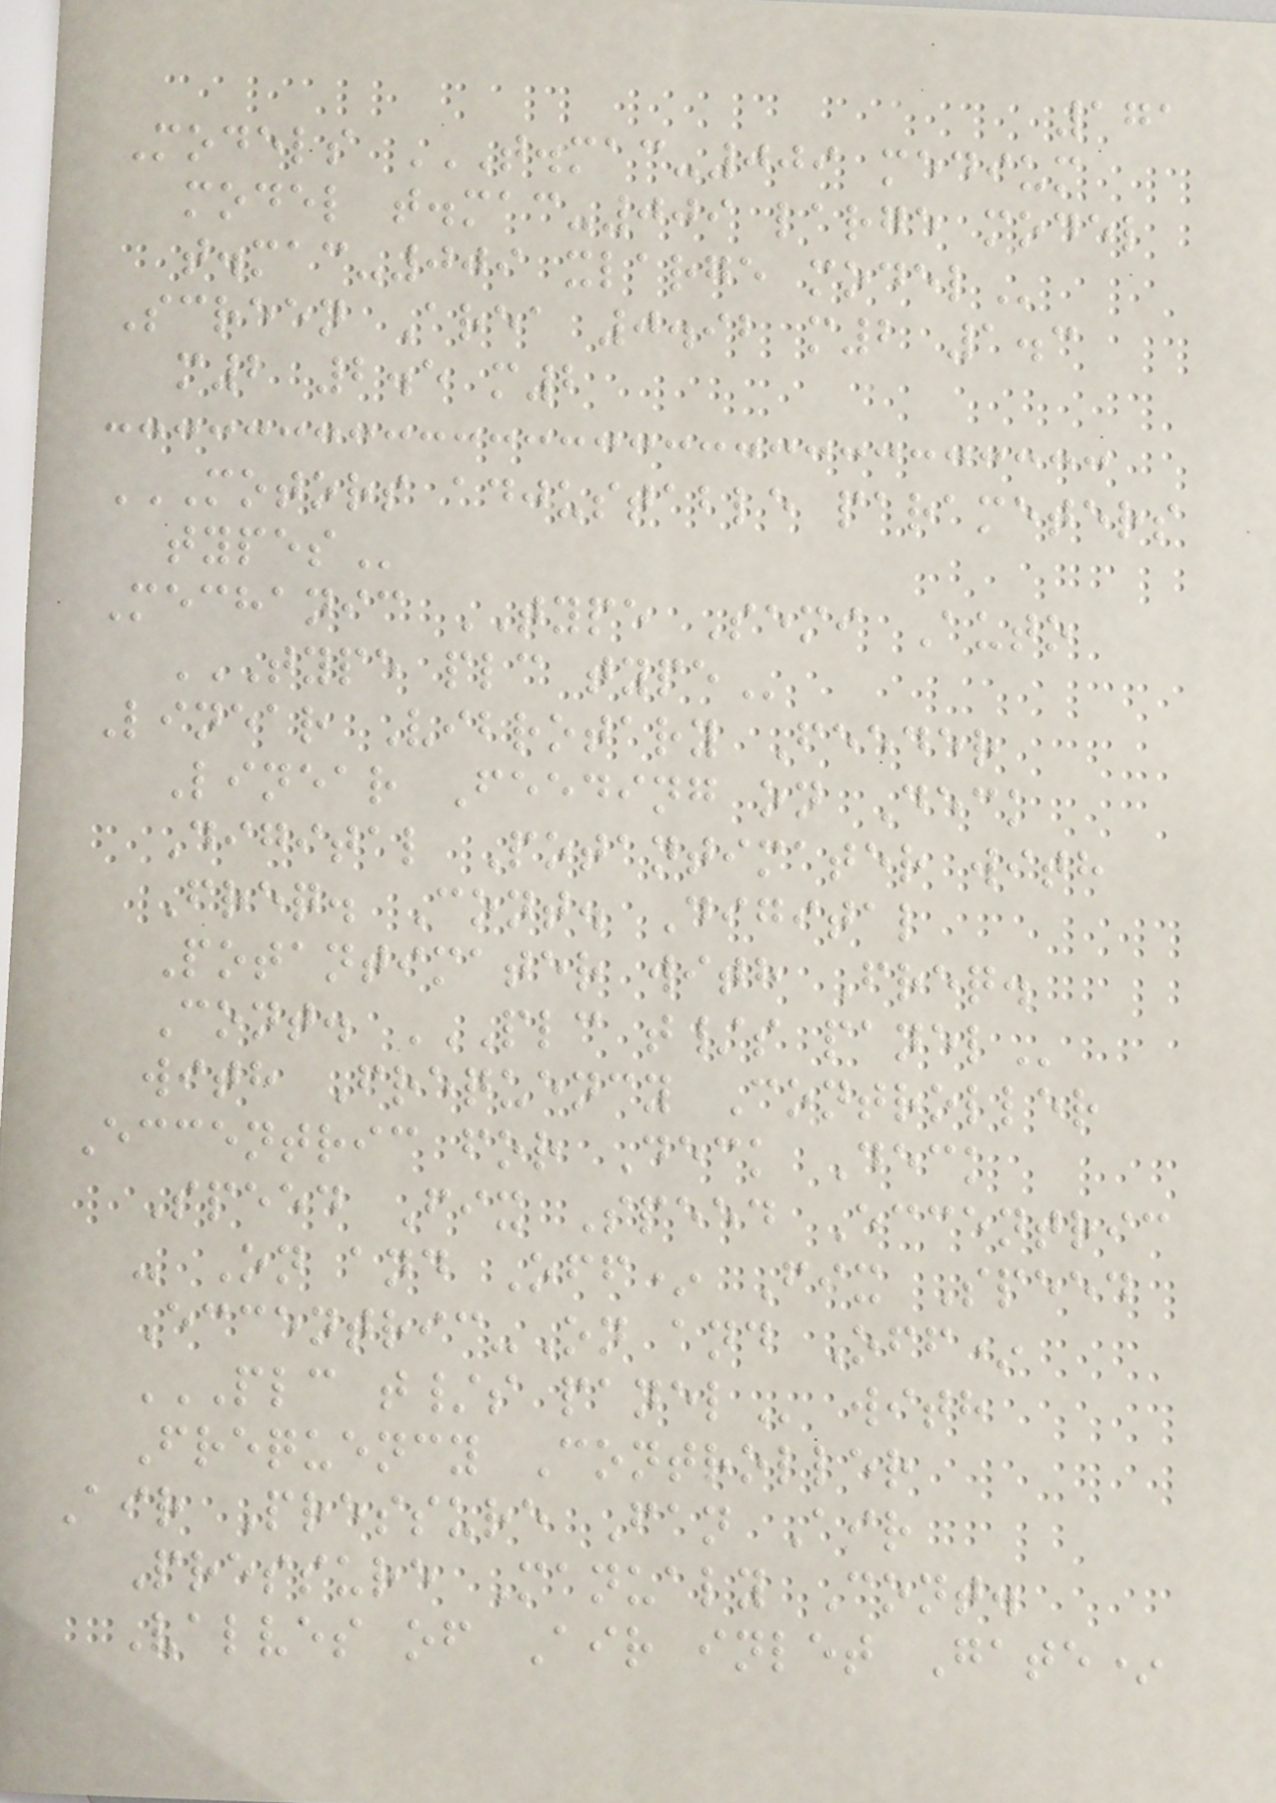171
Models T.MAC-009 MEDIUM
MODEL T.MAC-009 LARGE MODEL
T.MAC-009 XLARGE MODEL
Screen Area 0.92 m2 1.3
m2 2.5 m2
MOTORS ADJUSTABLE PARAMETERS
TYPES
Mechanic TYPE Semi Auto
TYPE PLC TYPE
Linear Vibrotary Feeder
Linear Feeding on Deck
Digital Potantimater with
Freq. Cont. Digital
Potantimater with Freq.
Cont. PLC T/S PANEL
with Frequency Controller
Eccentric for Deck Deck
Speed Fix Speed Eccentric
- On and Off* Fix Speed
Eccentric-On and Off*
PLC T/S PANEL with
Frequency Controller
Air Pressure Fan Air
Pressure Manualy Cont.
Valves of Air inlet Gate*
